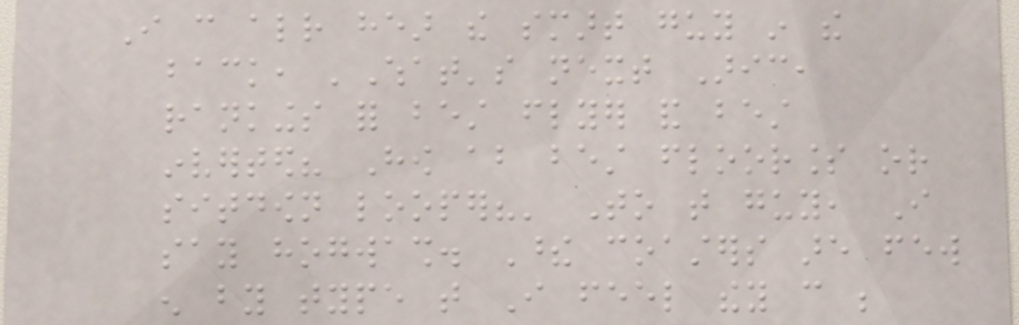I can already hear the smart guy in the
back, 'What's next Aric,
rankings for best flyer and best
inverted? How about best floorless or
sitdown looper?' To that guy, I
say hogwash. These coasters are few
enough by type that I feel they can be
